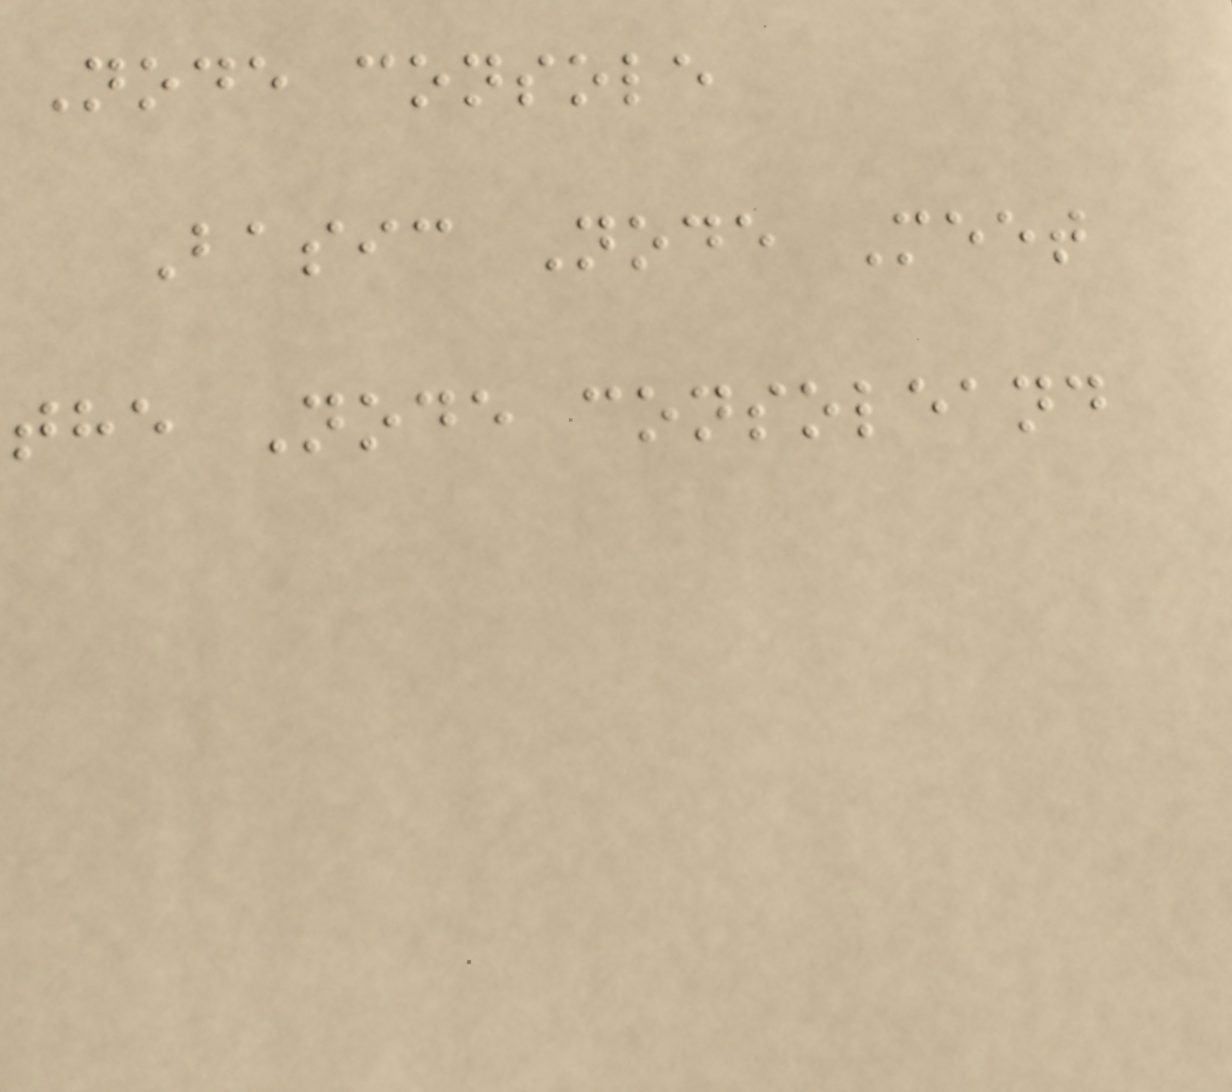Node console
Basic Node Meet
the Node consoleand
